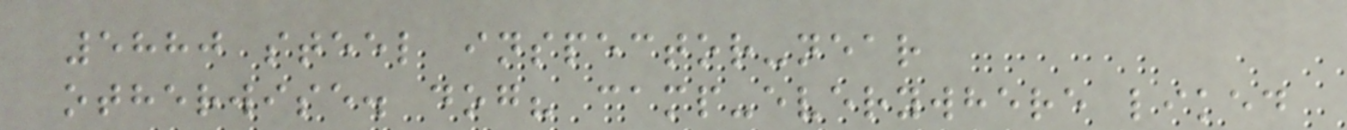5880 steel inspector-near
otherwise. dog? camp-everywhere liked
